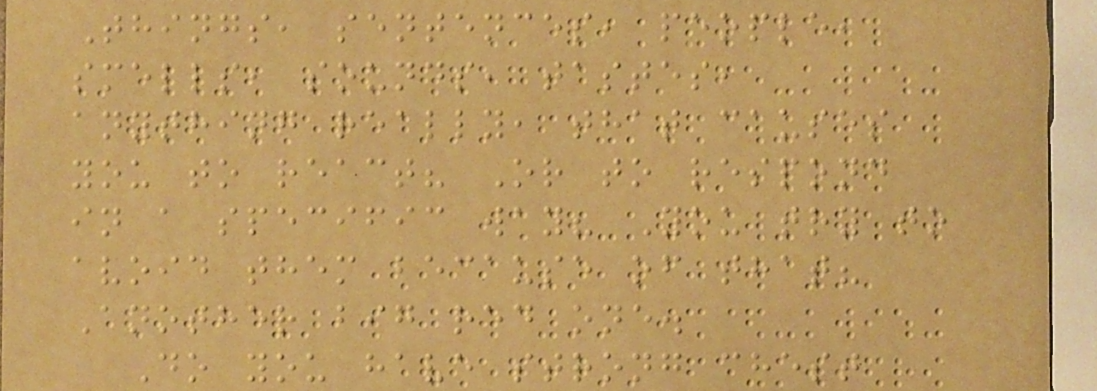Things, sentences, people,
smells, sounds, tastes,
anything really, that causes
you to react? Or to respond
in a specific way? You try to
avoid them because of that?
Another big red one.
Do you have strong chest
